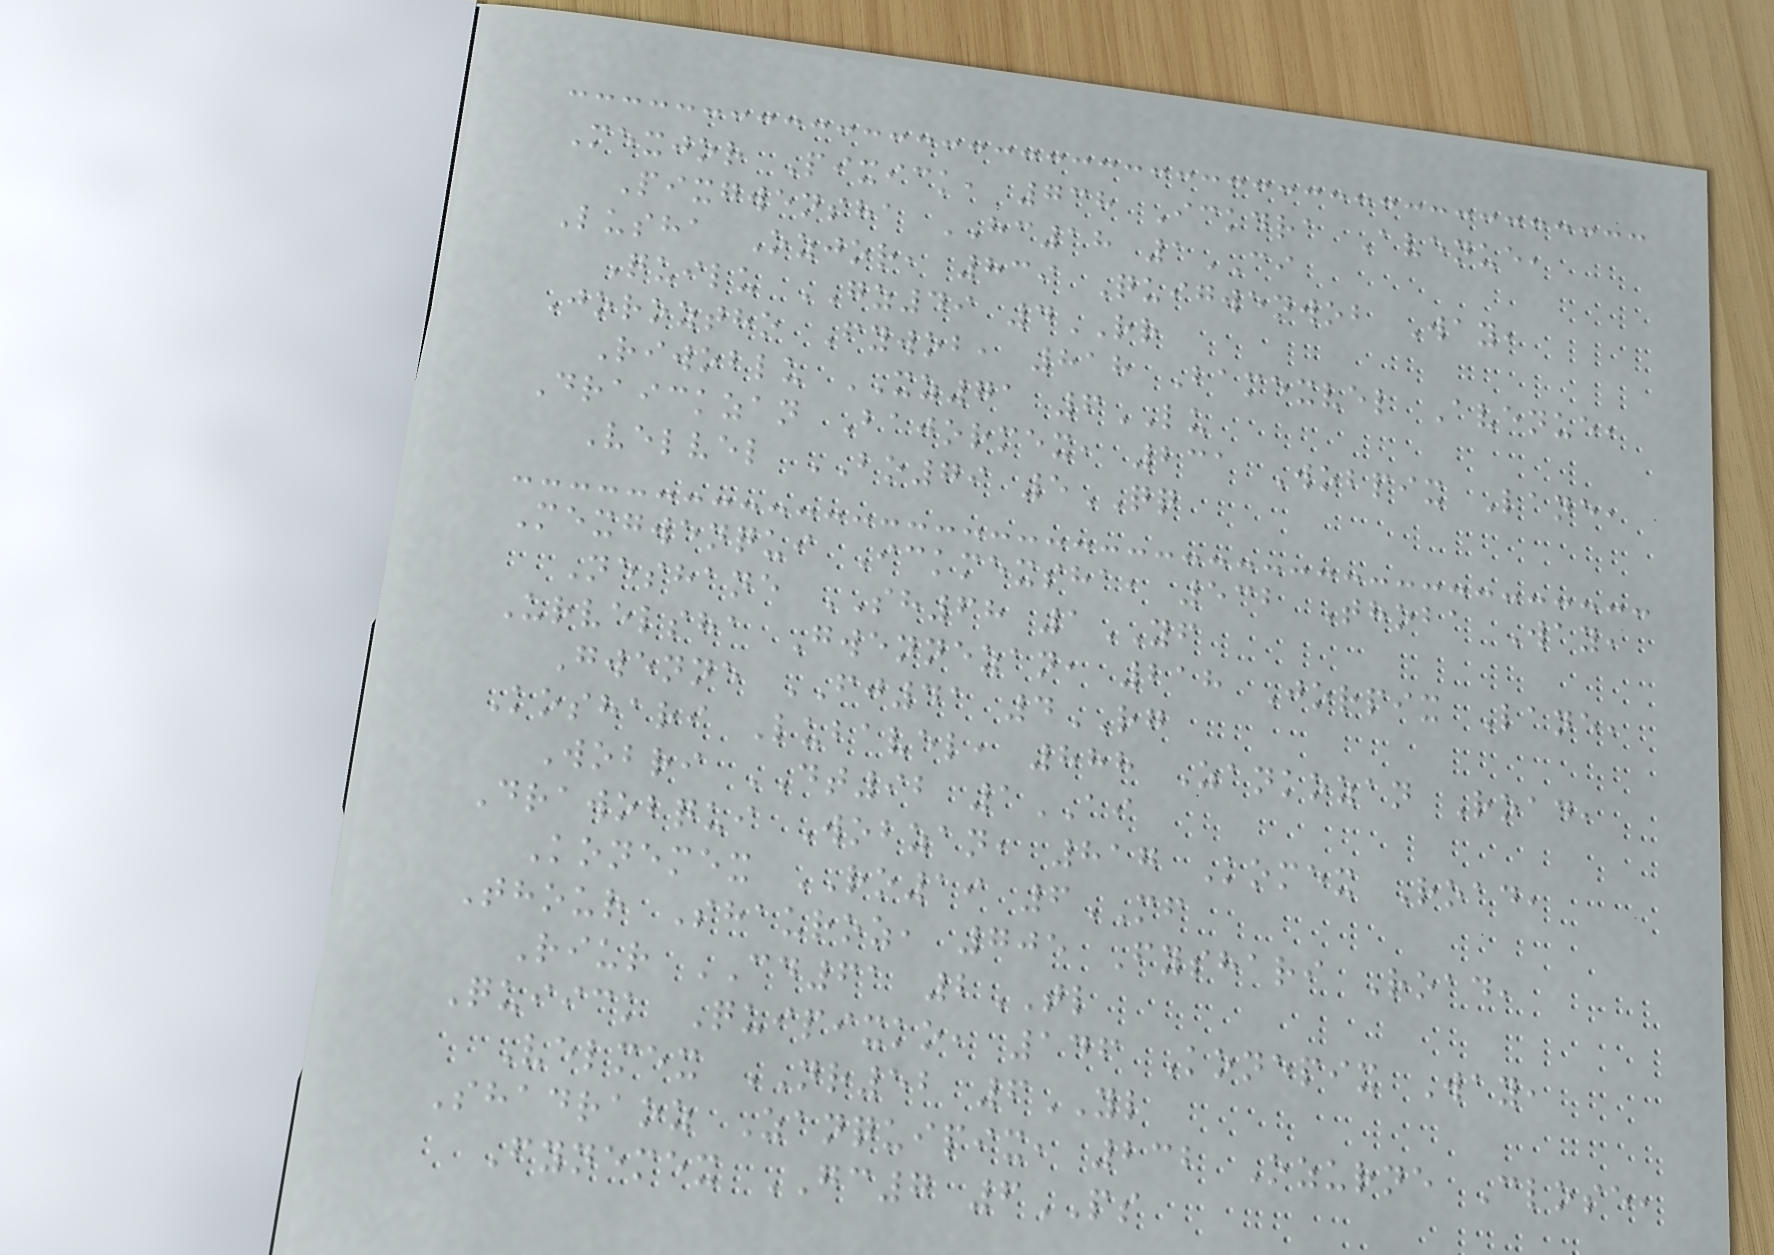Mexjor Pixick, 738 Ickdra Avenue,
Pixgwensha HC18 1CI
Lusha Ozjor, 839 Quigwenwob Way,
Quilu GZ49 4RR
Joroztho Fywob, 818 Bamexvel Avenue,
Riwoblu XZ71 6LU
Draickzan Bajormex, 231 Wobpix Lane,
Velvel BO79 5QQ
Mexgwenqui Ickmexsha, 532 Thoba Way,
Neshane SH68 1YF
Urvelsha Gwennezan, 218 Jorpix Lane,
Gwenne FJ41 4RG
Koshari Lubavel, 888 Zankozan Road,
Wobri DT92 1AI
Drawobqui Wobzan, 817 Komex Road,
Konemex RO19 6MF
Thour Shauroz, 705 Fyshari Road,
Riur CD61 2TL
Quiick Quipixko, 146 Konepix Way,
Velmex NR52 6YL
Shadraoz Zanquipix, 232 Ozurne Close,
Fynemex GC7 6PS
